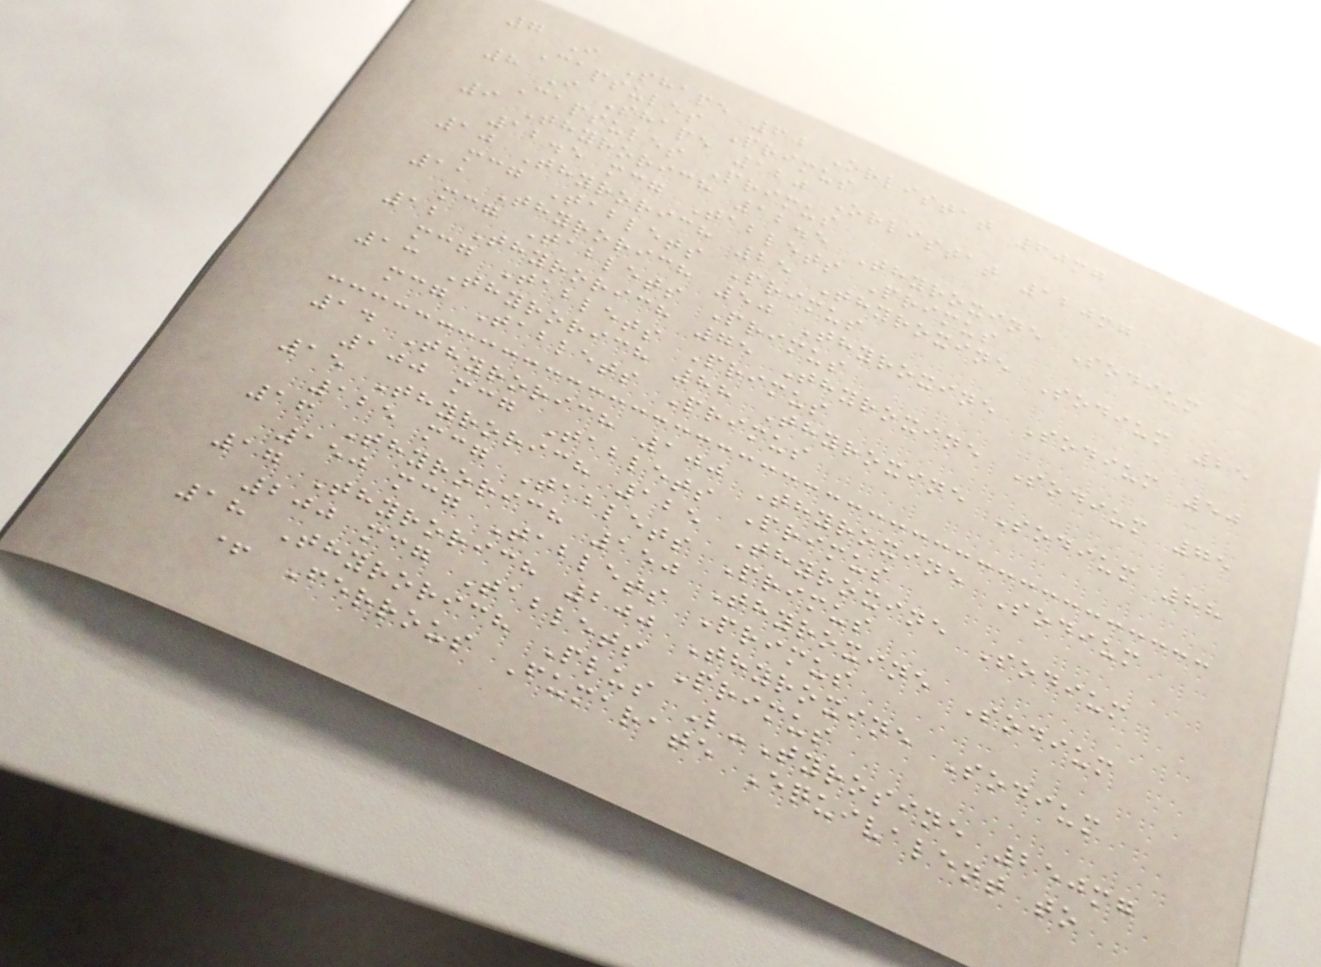7 I Shape 60 Orlistat 60mg
Capsules Primus
8 I Shape 120 Orlistat 120mg
Capsules Primus
9 Thyrorich 12.5 Thyroxine Sodium
12.5 mcg Tablets Primus
10 Thyrorich 25 Thyroxine Sodium 25
mcg Tablets Primus
11 Thyrorich 50 Thyroxine Sodium 50
mcg Tablets Primus
12 Thyrorich 75 Thyroxine Sodium 75
mcg Tablets Primus
13 Thyrorich 88 Thyroxine Sodium 88
mcg Tablets Primus
14 Thyrorich 100 Thyroxine Sodium
100 mcg Tablets Primus
15 Thyrorich 125 Thyroxine Sodium
125 mcg Tablets Primus
16 Thyrorich 150 Thyroxine Sodium
150 mcg Tablets Primus
17 Thyrorich 200 Thyroxine Sodium
200 mcg Tablets Primus
18 Thyrorich Plus L-Tyrosine 250mg
+ Ferrous Fumarate Equivalent to
